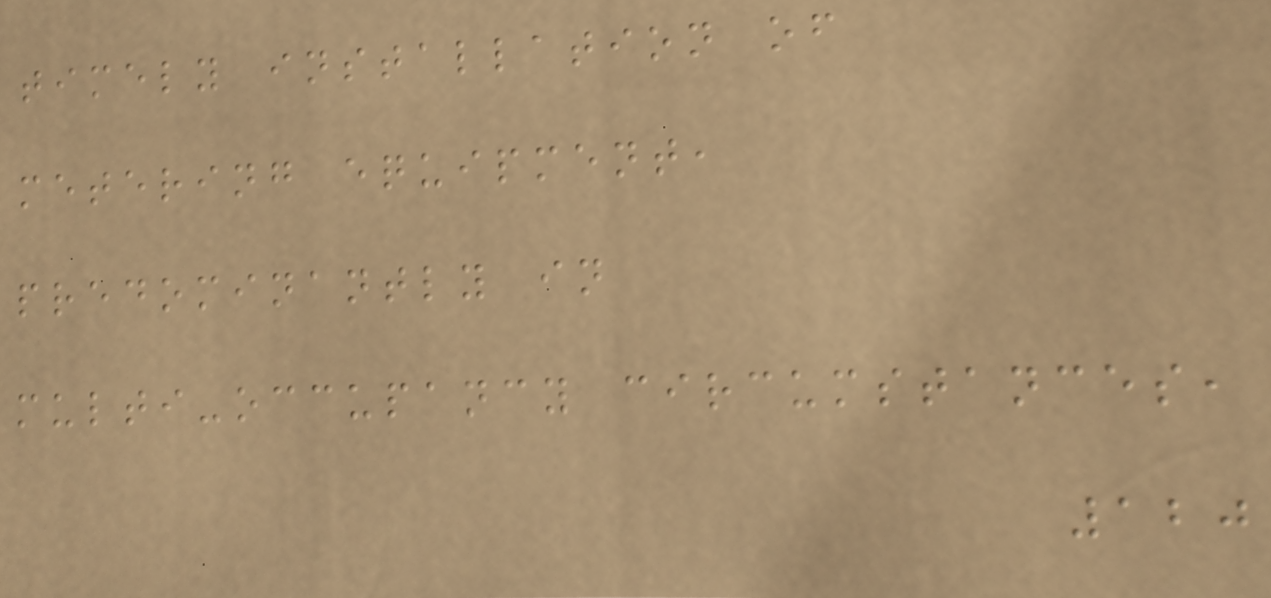timely installation of
metering equipment,
predominantly in
multi-occupancy circumstances,
120
